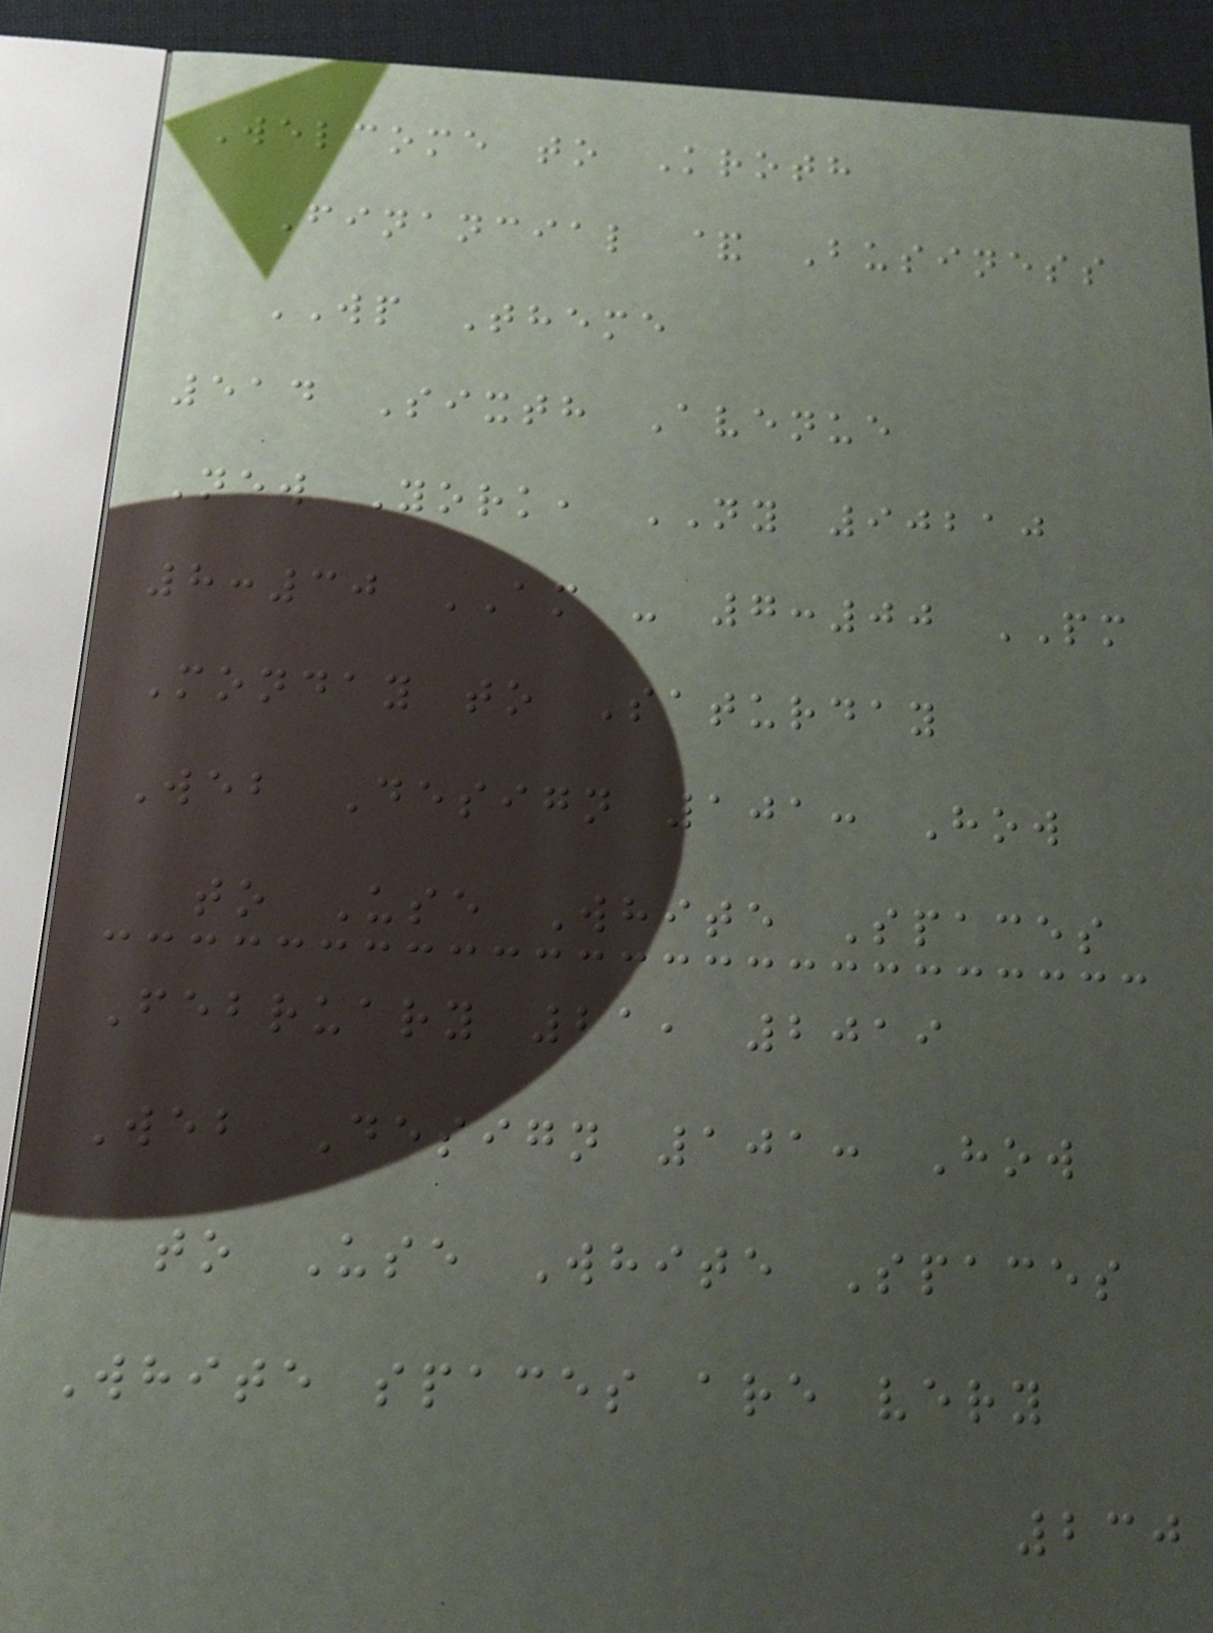Welcome to Kroth
Financial & Business
WP Theme
514 Sixth Avenue
New York, NY 90210
8:30 AM - 7:00 PM
Monday to Saturday
Web Design 101: How
to Use White Spaces
February 21, 2019
Web Design 101: How
to Use White Spaces
White spaces are very
230
